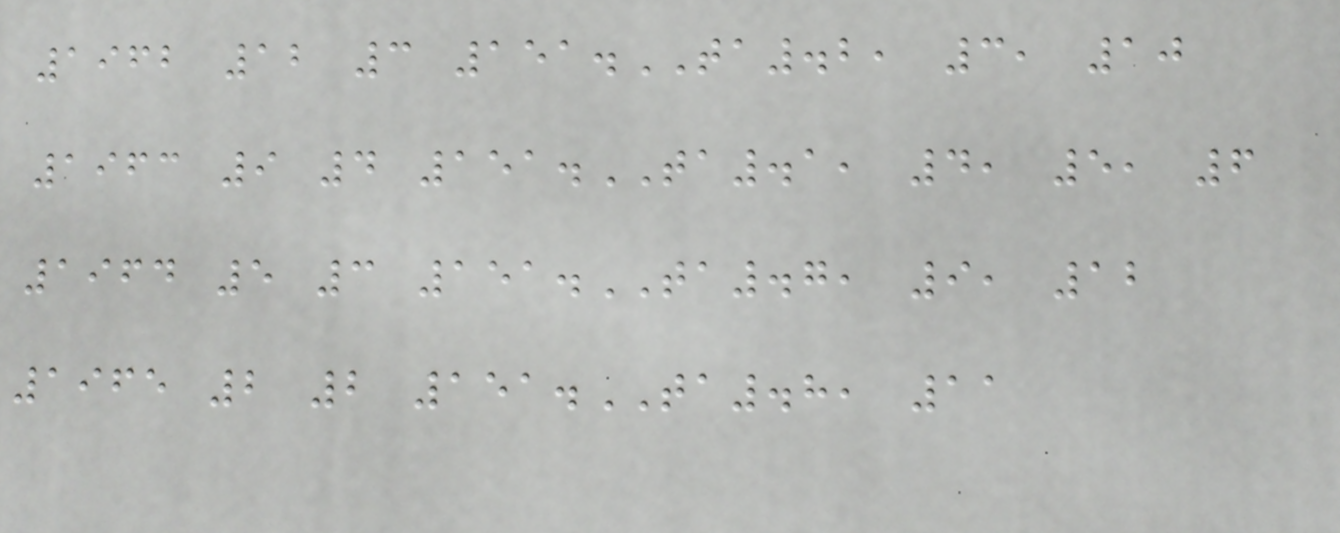1962 12 3 151.TA.2, 3, 10
1963 9 4 151.TA.1, 4, 5, 6
1964 5 3 151.TA.7, 9, 12
1965 2 2 151.TA.8, 11
